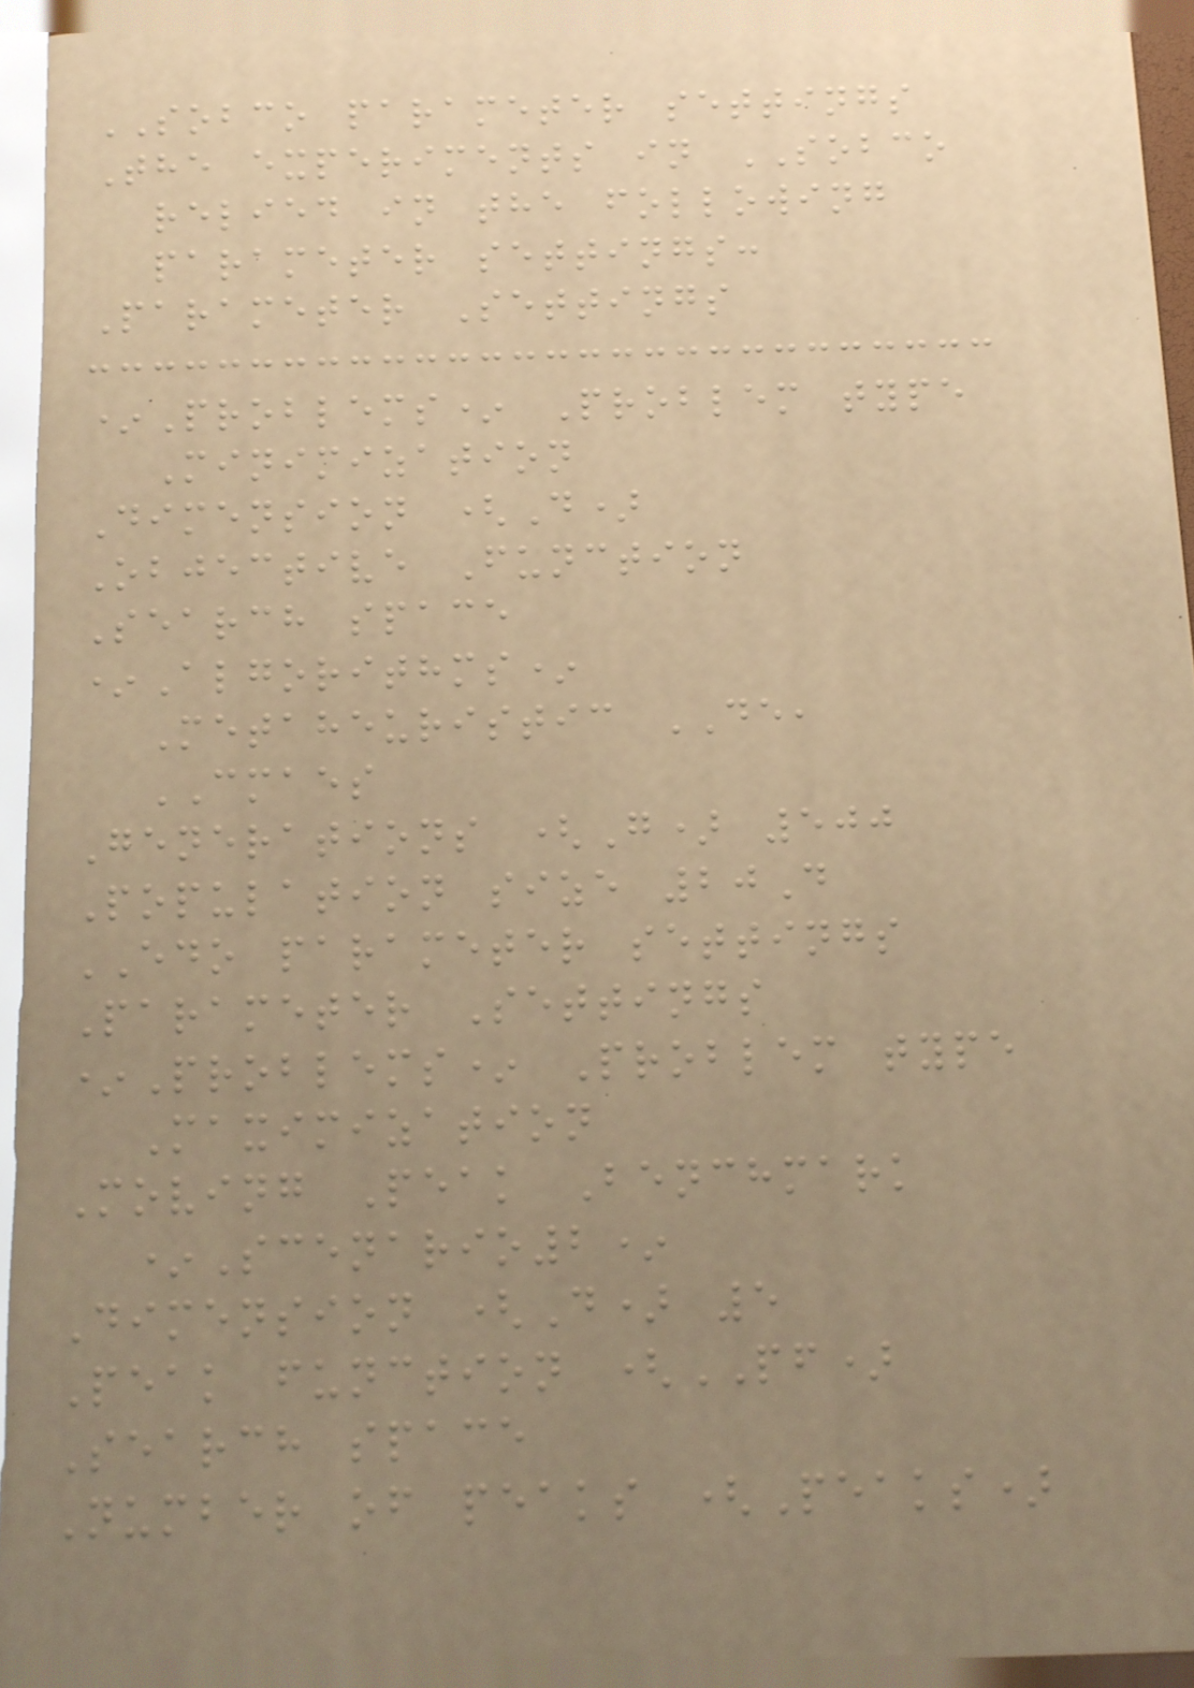SOBCO parameter settings
The experiments in SOBCO
relied in the following
parameter settings:
Parameter Settings
*Problems* Problem type
Minimization
Dimension (D)
Objective Function
Search space
*Algorithms*
Metaheuristic DE,
CMAES
Generations (G) 500
Population size 20D
EDO parameter settings
Parameter Settings
*Problems* Problem type
Maximization
Moving Peak Benchmark
*Scenario2*
Dimension (D) 5
Peak function (PF)
Search space
Number of peaks (Peaks)
